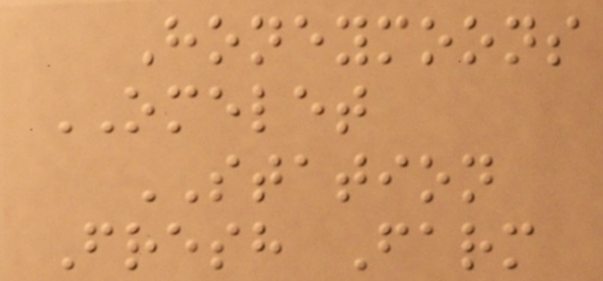Honeymoons
OMELET
STATION
Fresh Farm
